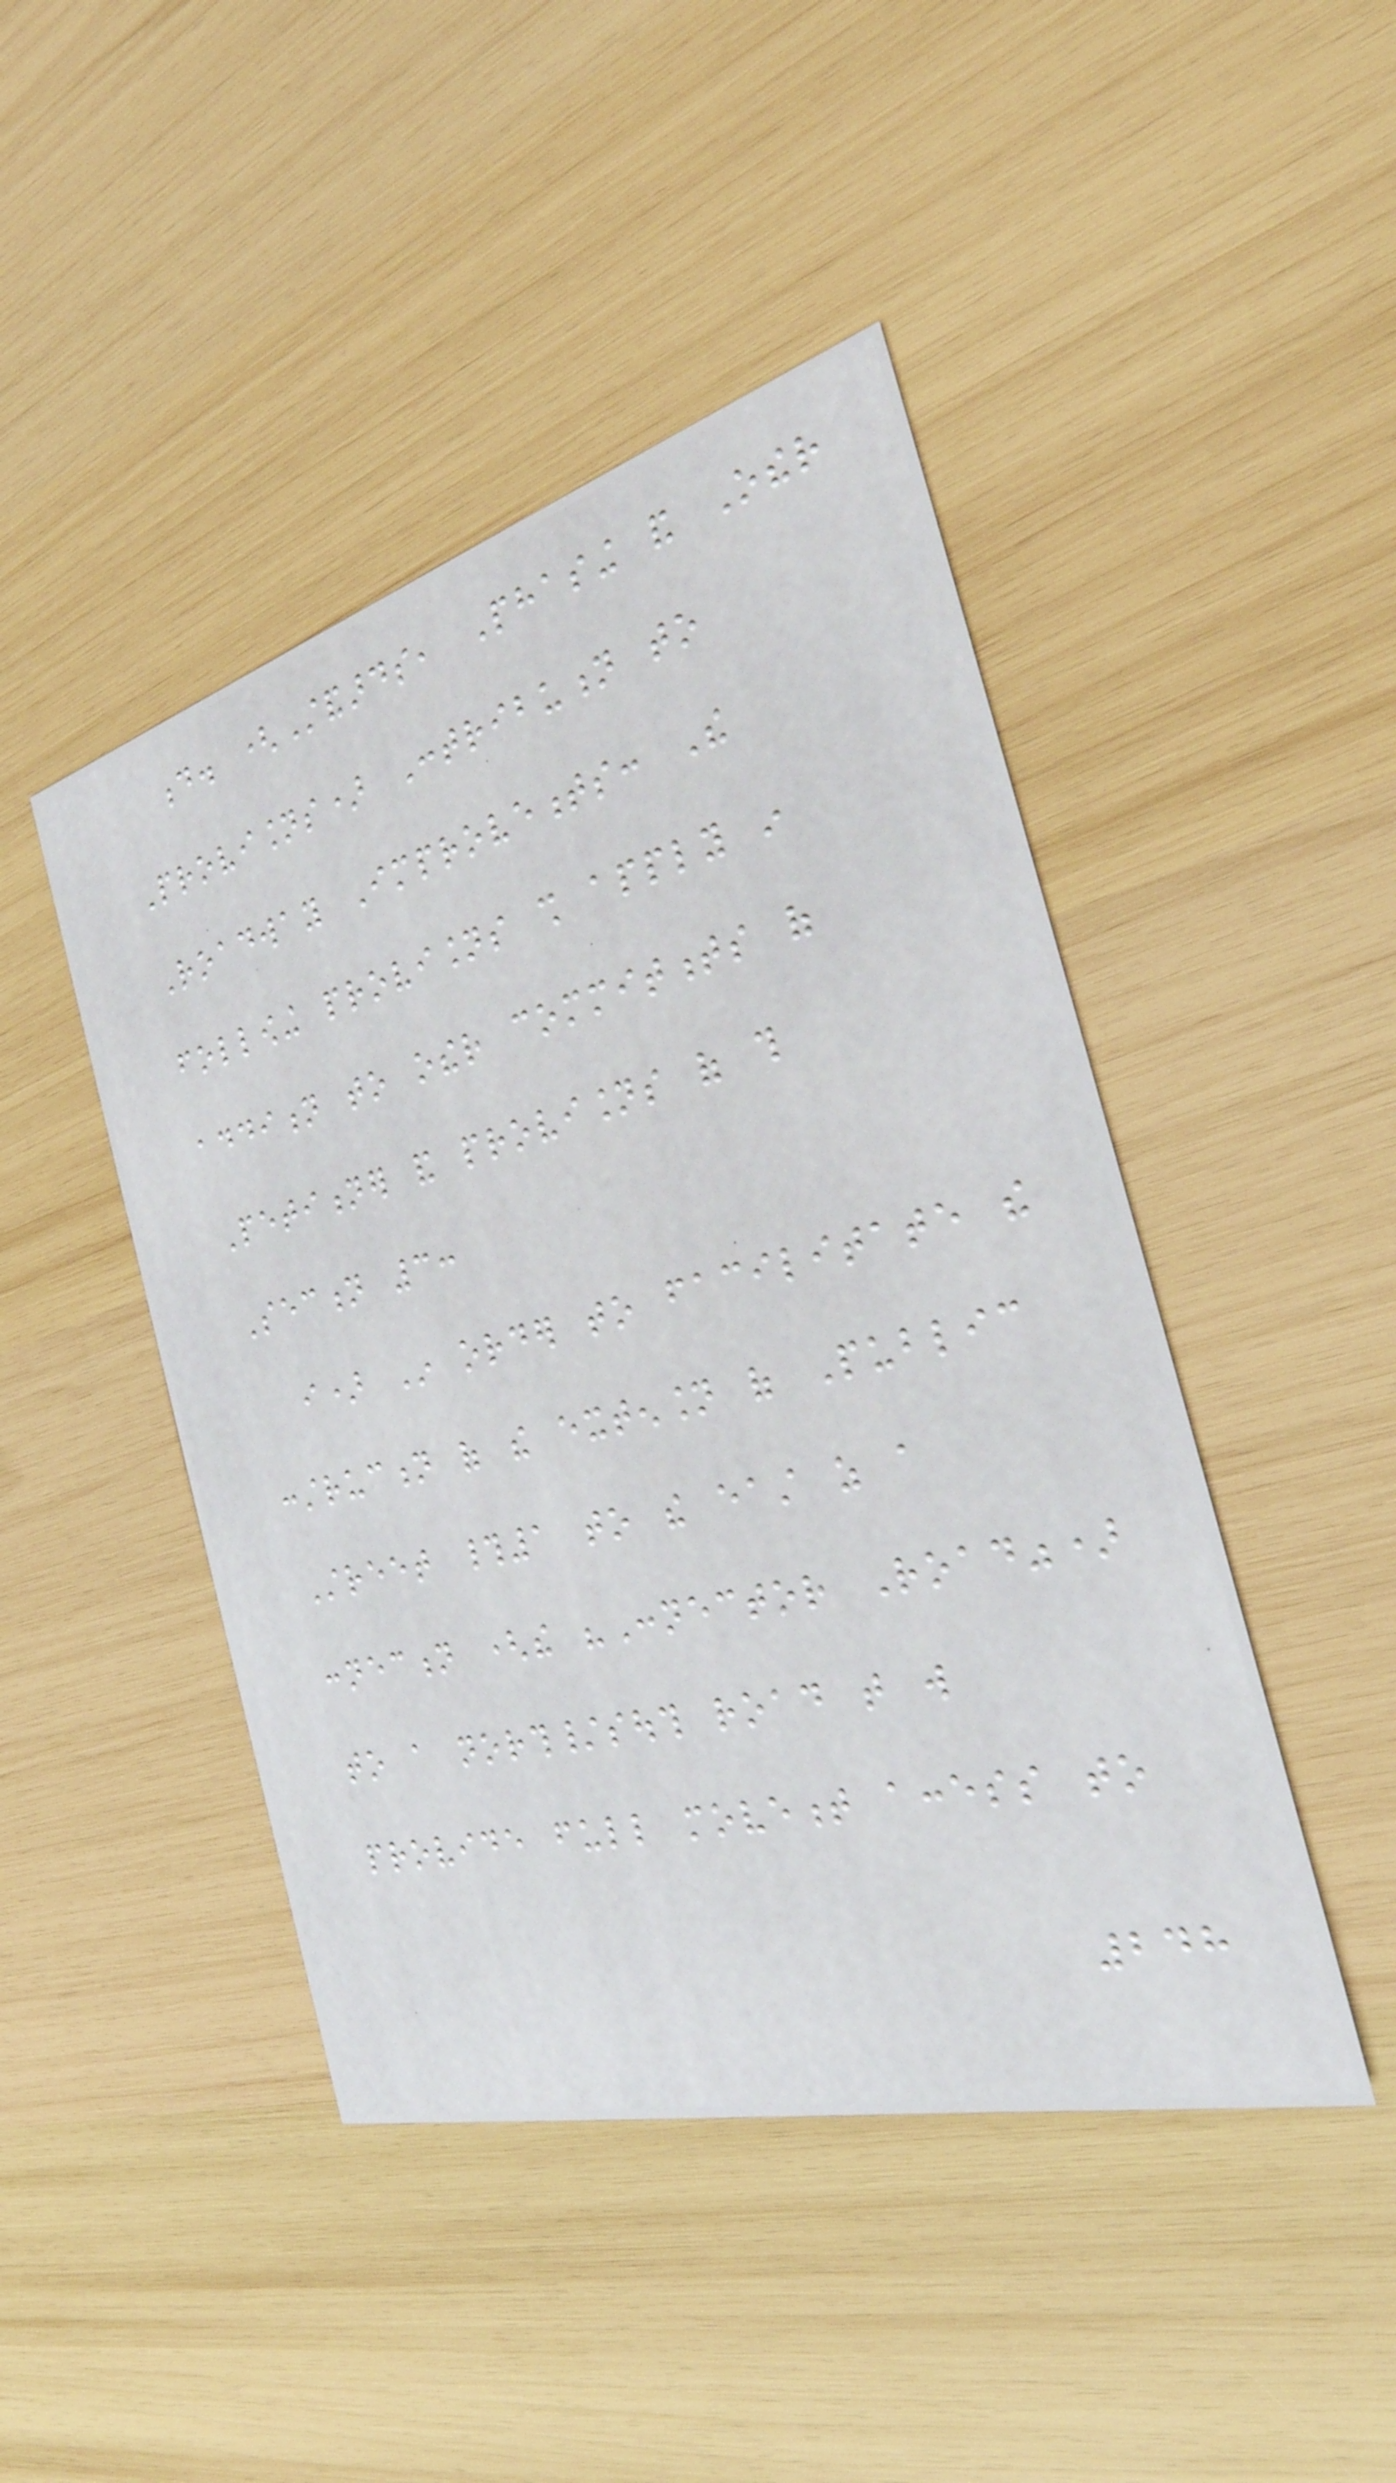d. (Standards, Phasing and Other
Provisions) Contribution to
Roadway Improvements: The
following provisions shall apply in
addition to other commitments of
Petitioner and provisions of this
Section 3:
i) In order to facilitate the
construction of the extension of Public
Street #1 to the east as a
connection (the "Connector Road")
to a north/south road that will
provide full movement access to
248
